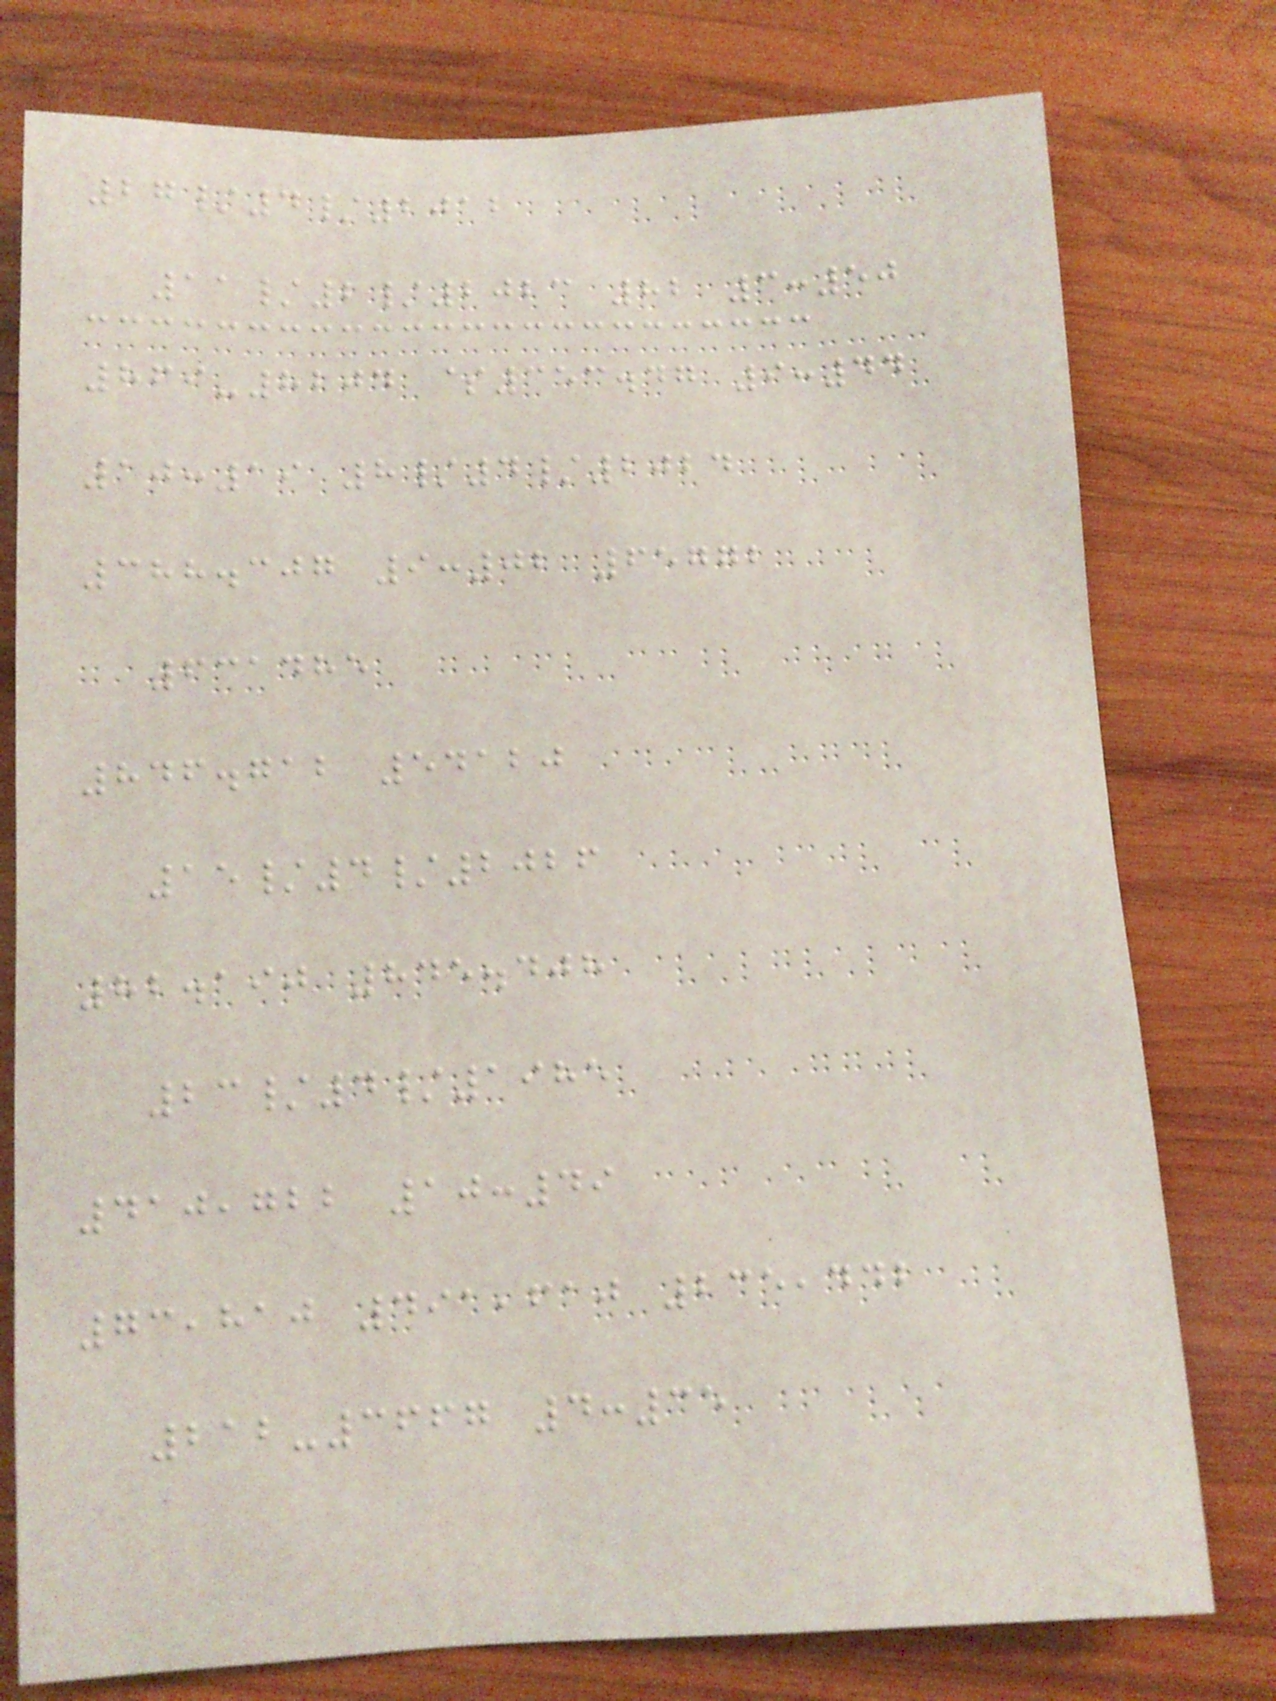27/4/2012
11/2/2023 82 3:50
869-8204 $353.47 9:44
10:19 8/4/2024
388.307 9:02 65772
631485
846.712 54120
15/4/2026
82.190 845.408
23/4/1985
410,722 10:49
73,810 491,610 235,442
212-3667 4:35
